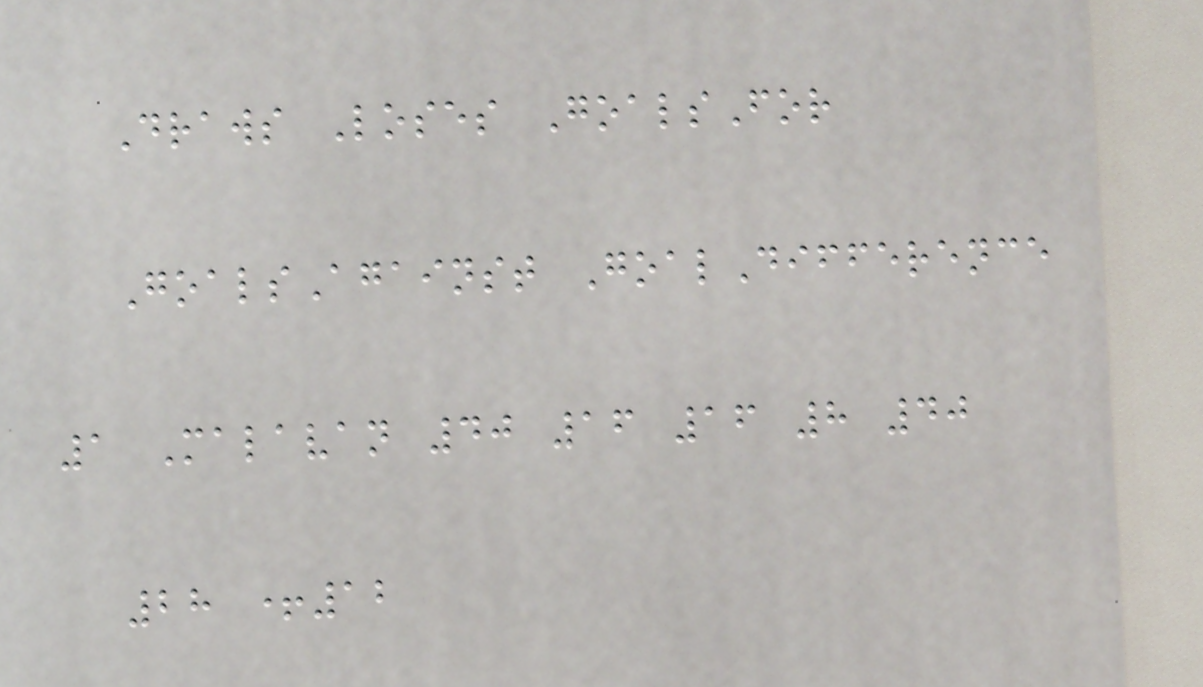Draws Loses GoalsFor
GoalsAgainst GoalDifference
1 Malavan 40 16 16 8 40
28 +12
